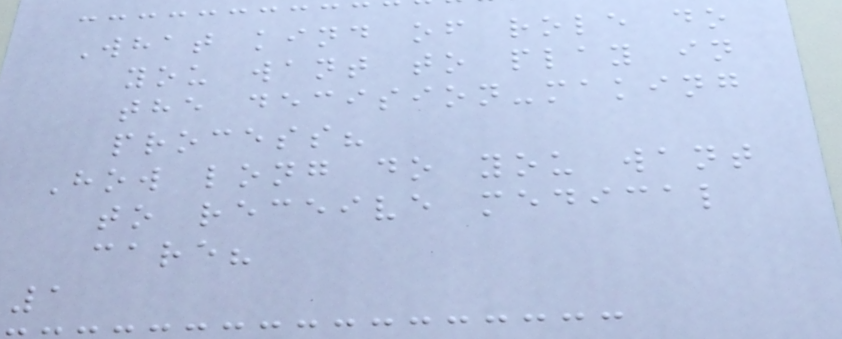What kind of role do
you want to play in
the decision-making
process?
How long do you want
to receive medical
care?
1
